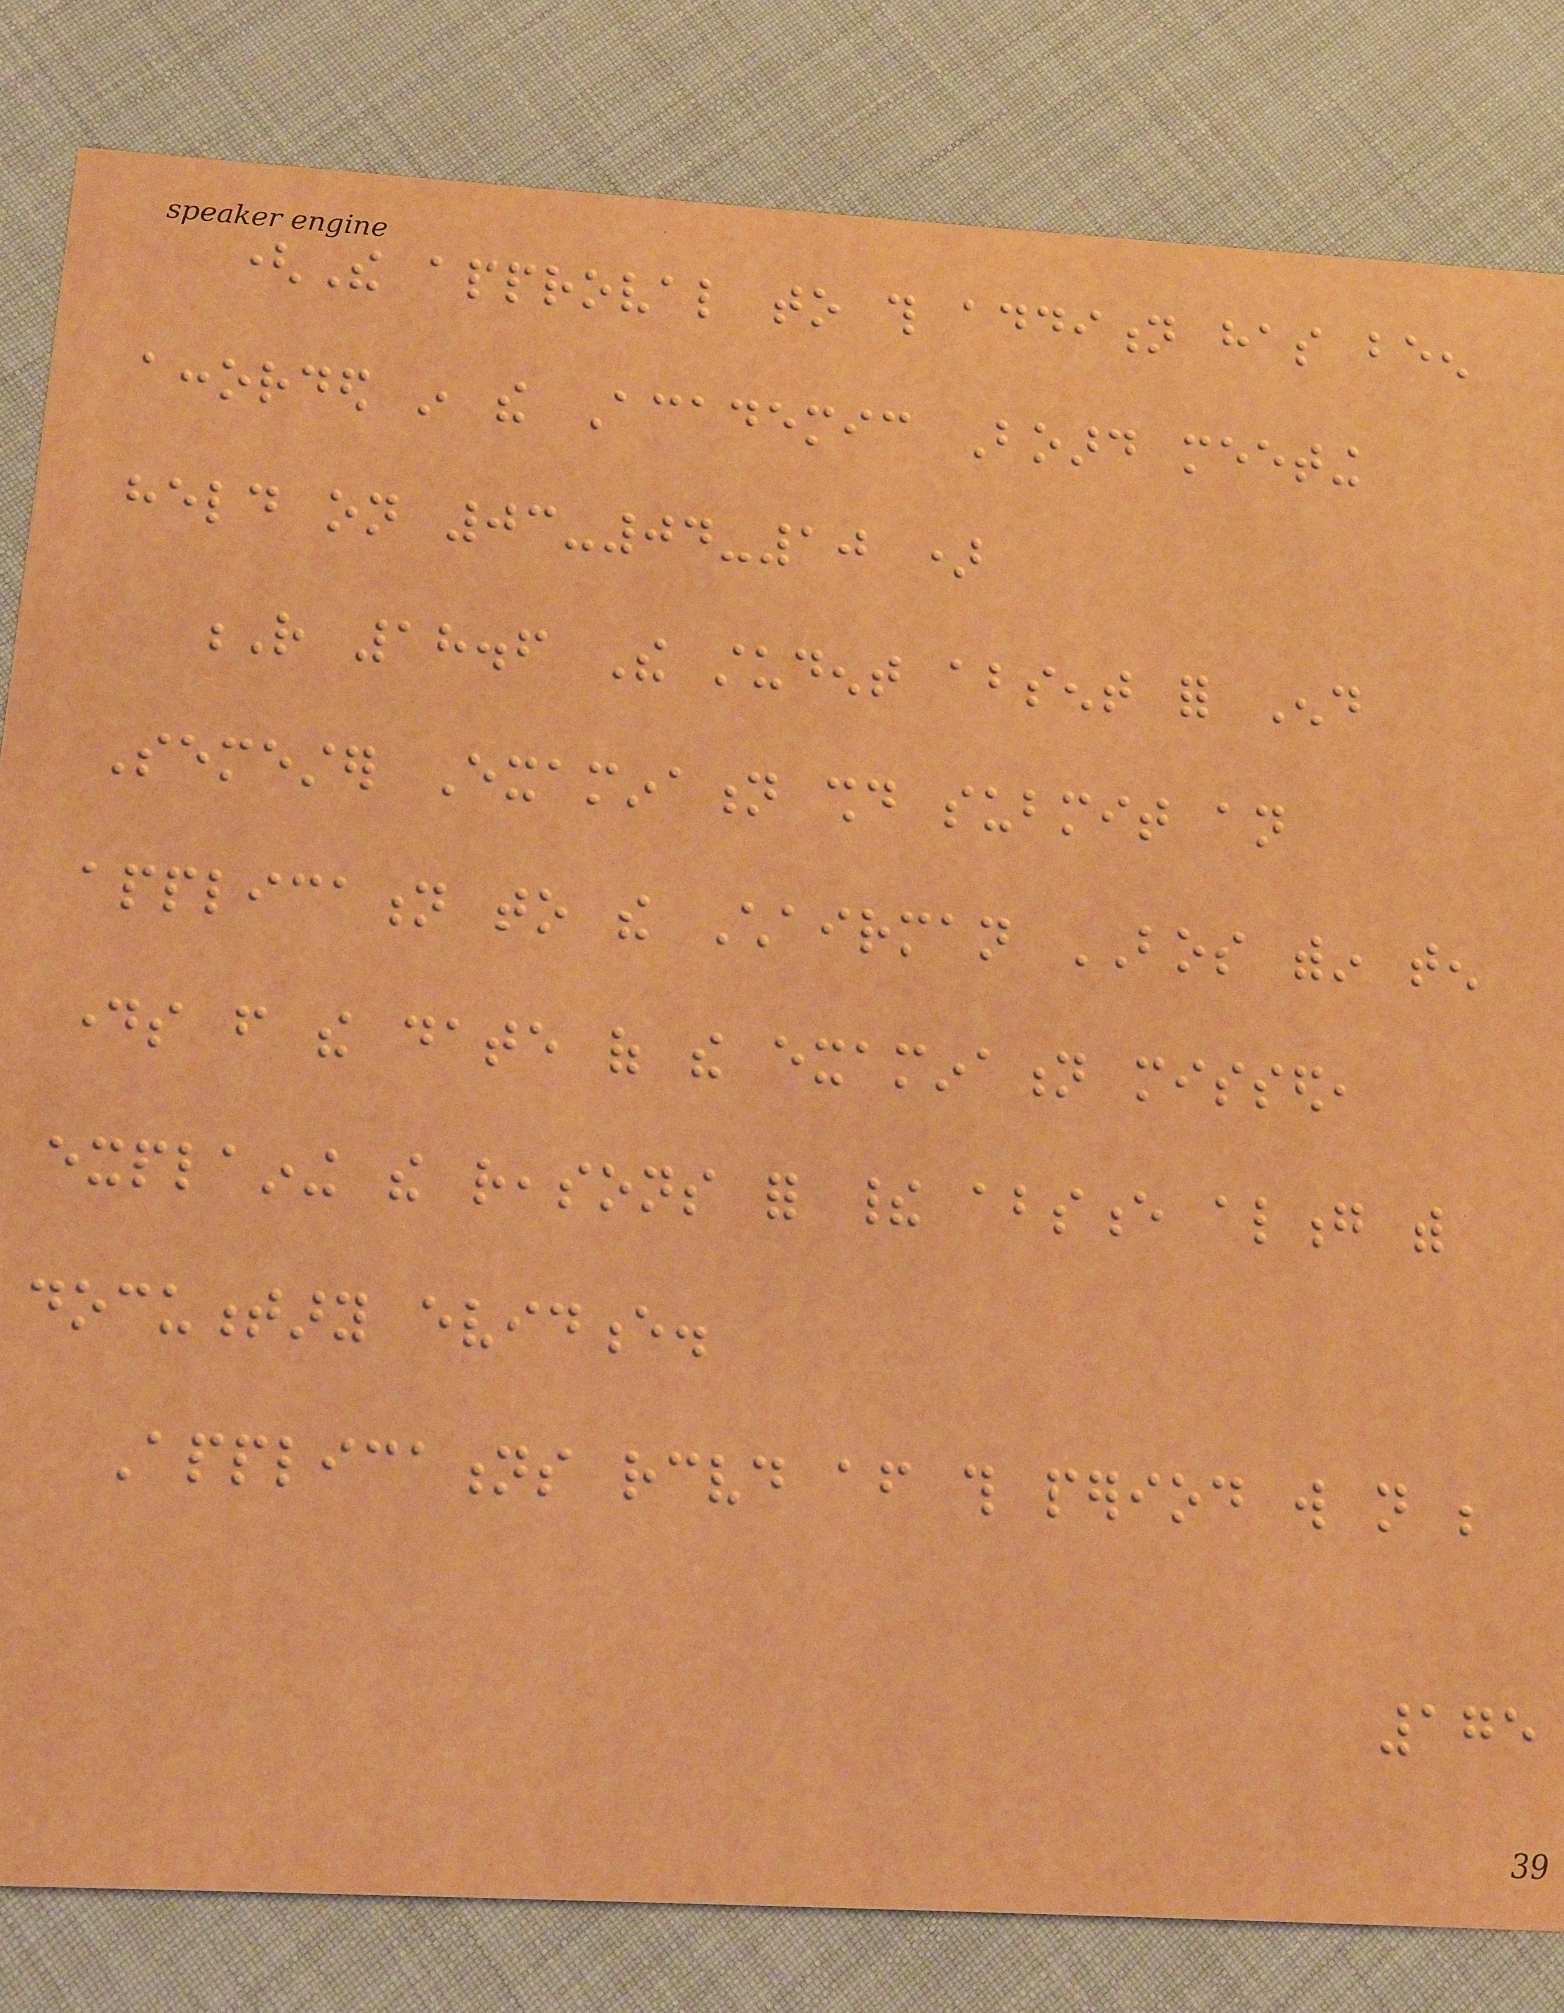(The approval to this addition has been
accorded in the Academic Board meeting
held on 03-04-10 )
R 18.6 The student absent for End
Semester Examination should submit an
application to the Chairman BOS within ten
days from the date of the examination missed,
explaining the reasons for their absence along with
documentary evidence.
Applications received after this period will not be
175
